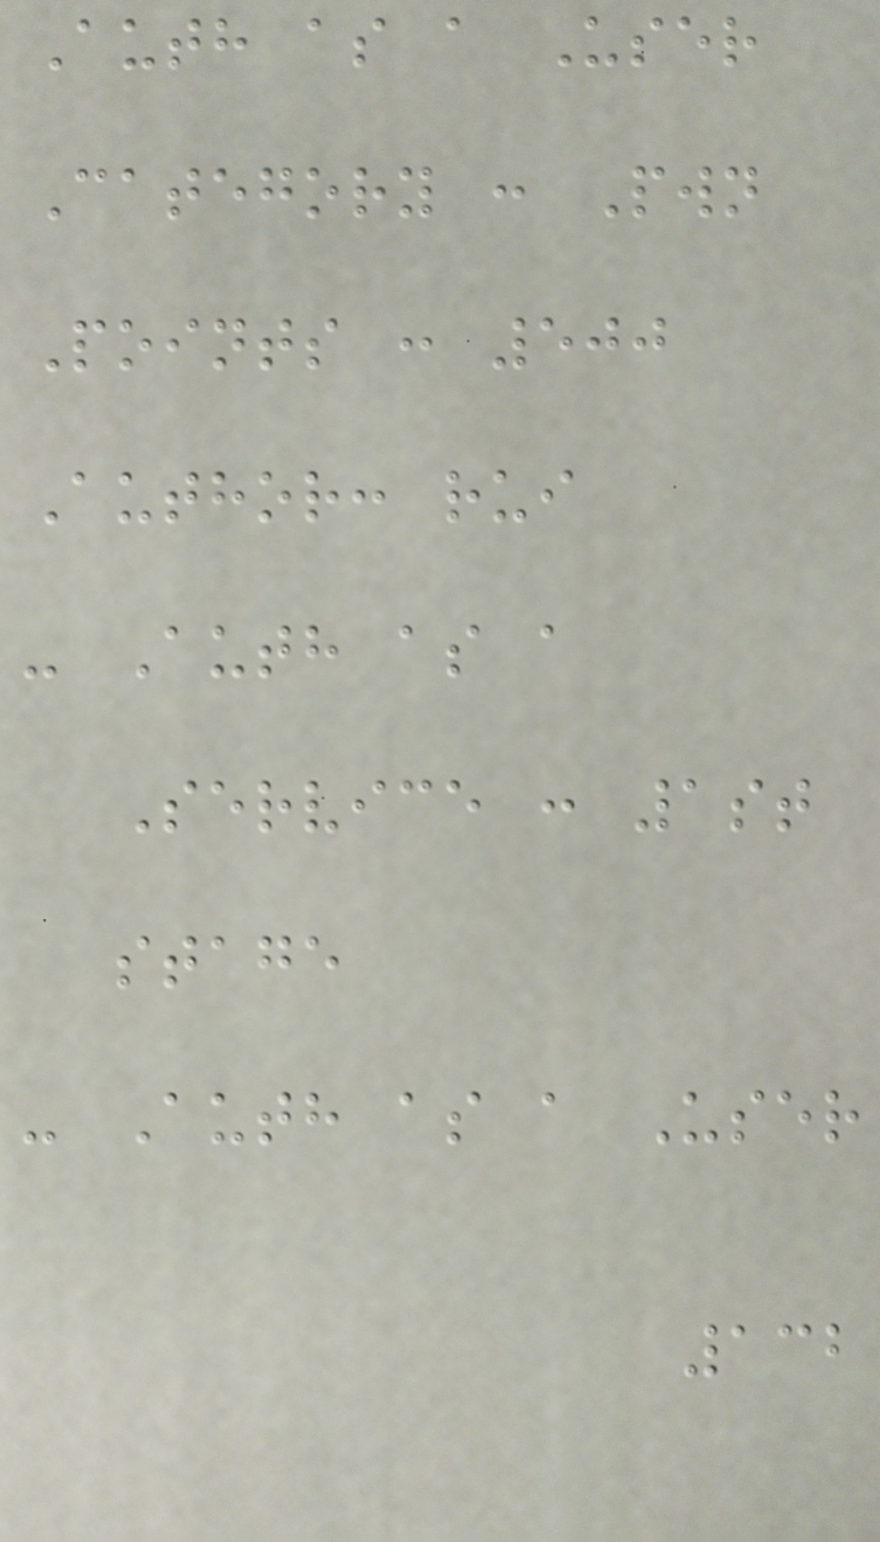Auth as a User
Category : Pwn
Points : 500
Author: rui
- Auth as a
Service : 1st
stage
- Auth as a User
132
